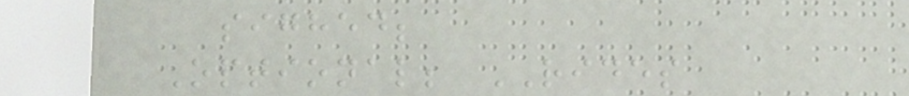sighed;
Optional; RIDES
